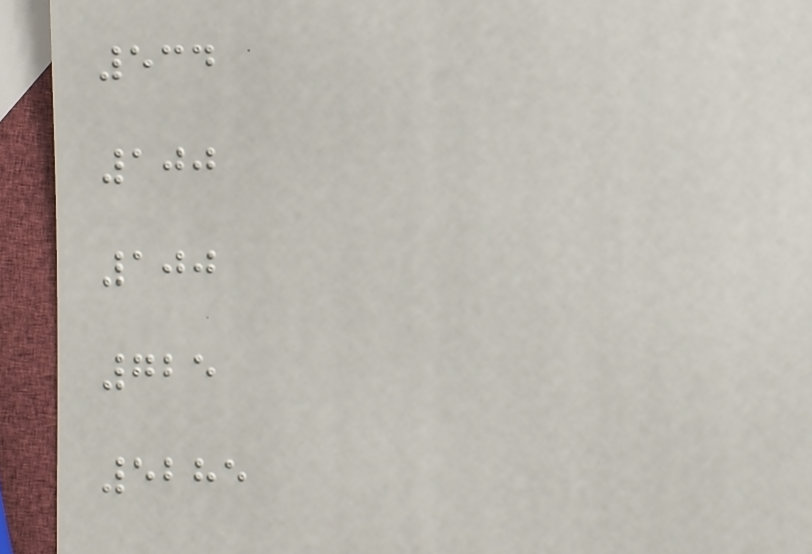534
100
100
725
5285
